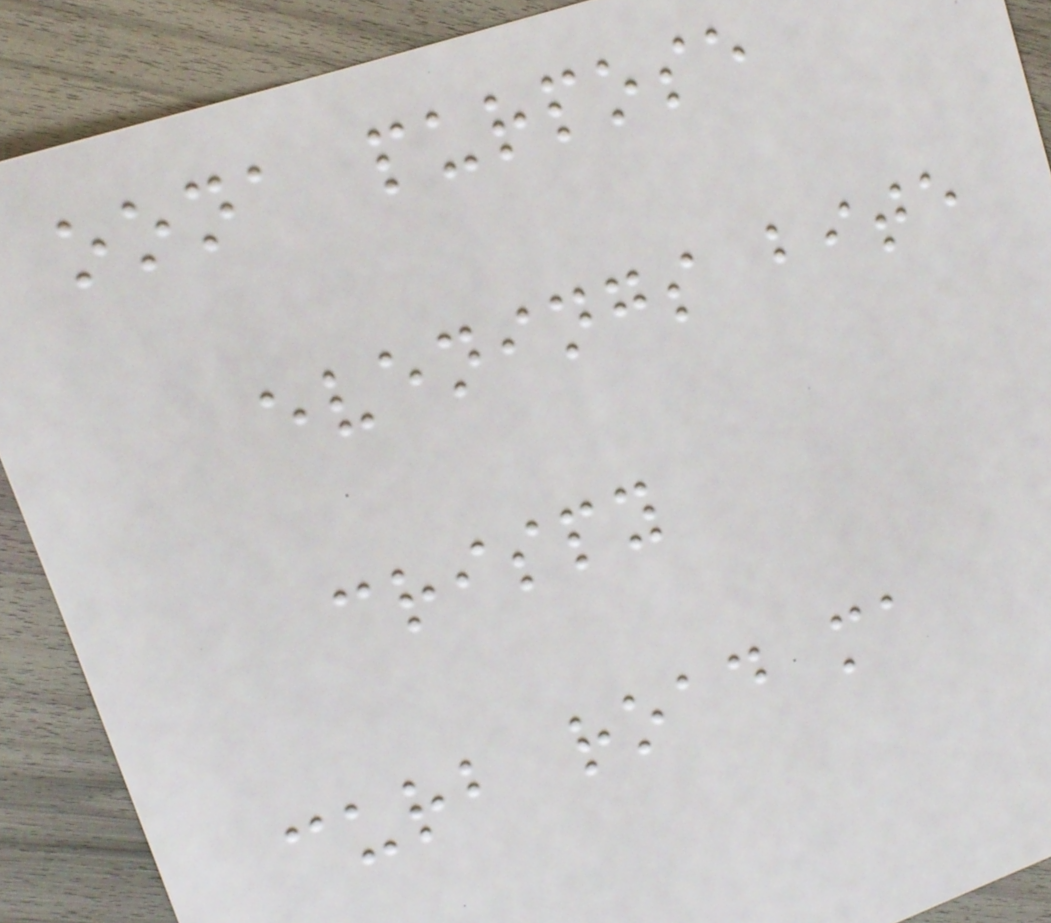oona purpose
evenings bite
crispy
curb road ma
